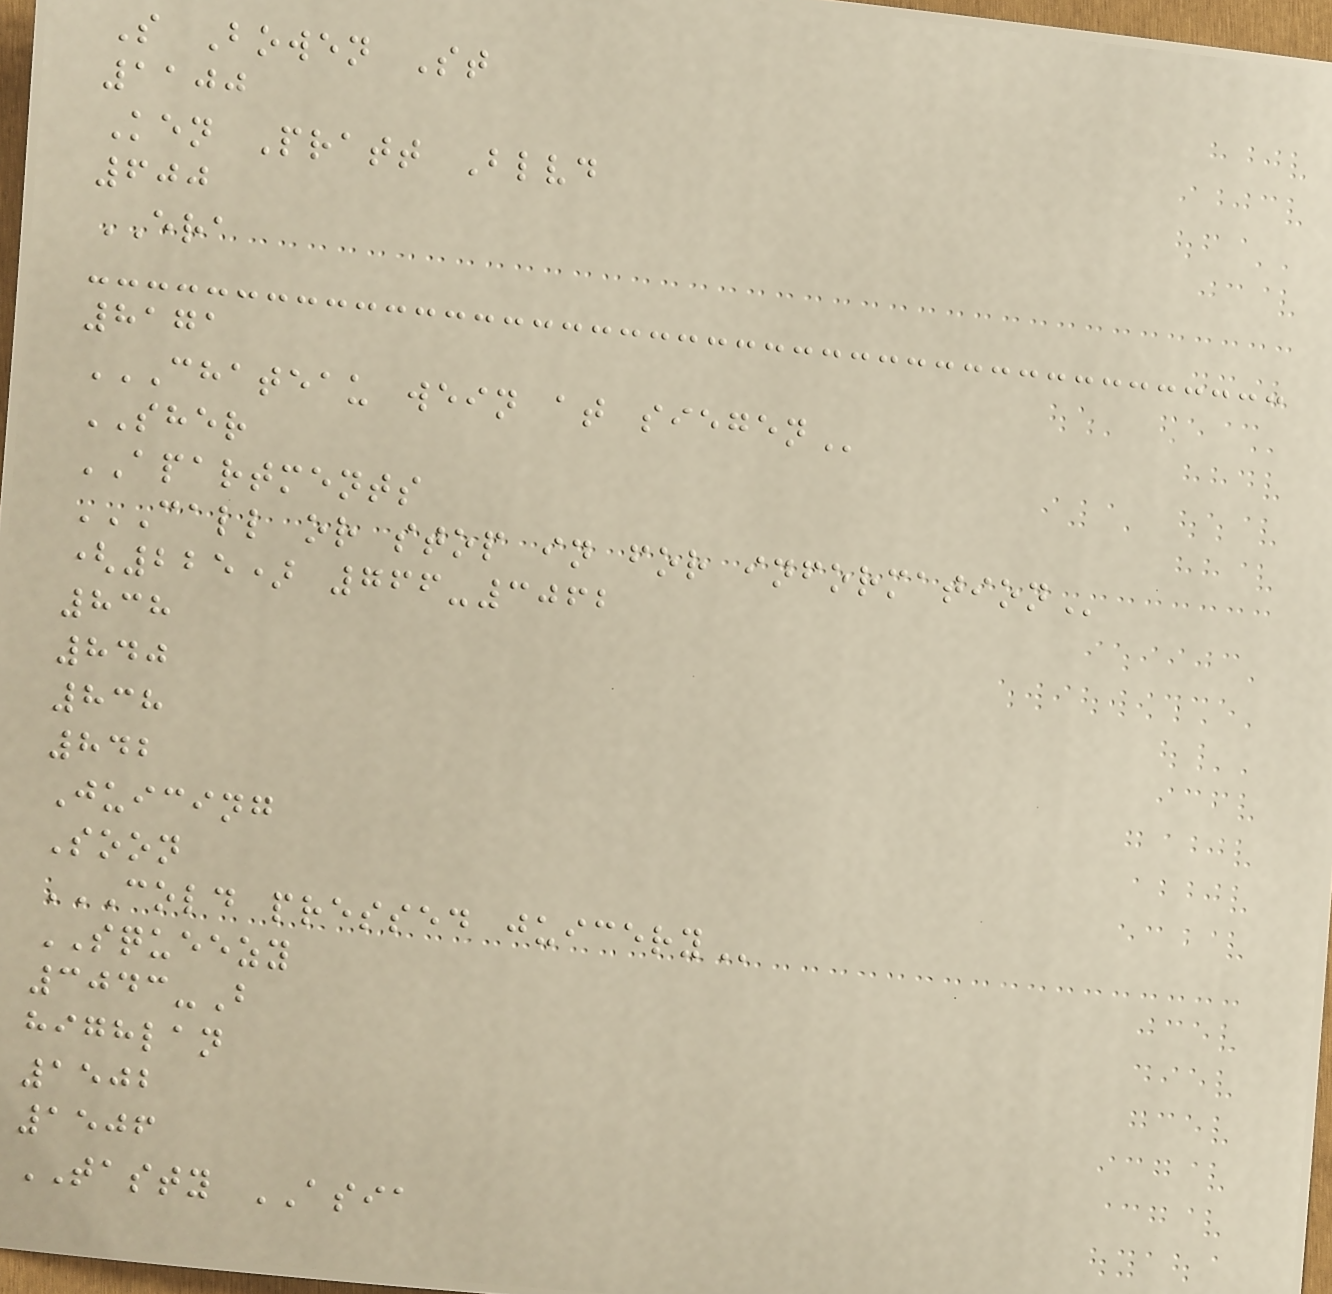S Bowen St
1100
Ken Pratt Blvd
600
ERA
8171
CHATEAU WEIN AT SIEGEN
SHER
APARTMENTS
CALL OR STOP IN FOR INFORMATION
(225) 766-3062
838
840
838
842
Juicing
Soon
COLD PRESSED JUICERY
SQUEEZY
3043-B
highlan
1502
1506
TASTY ASIA
